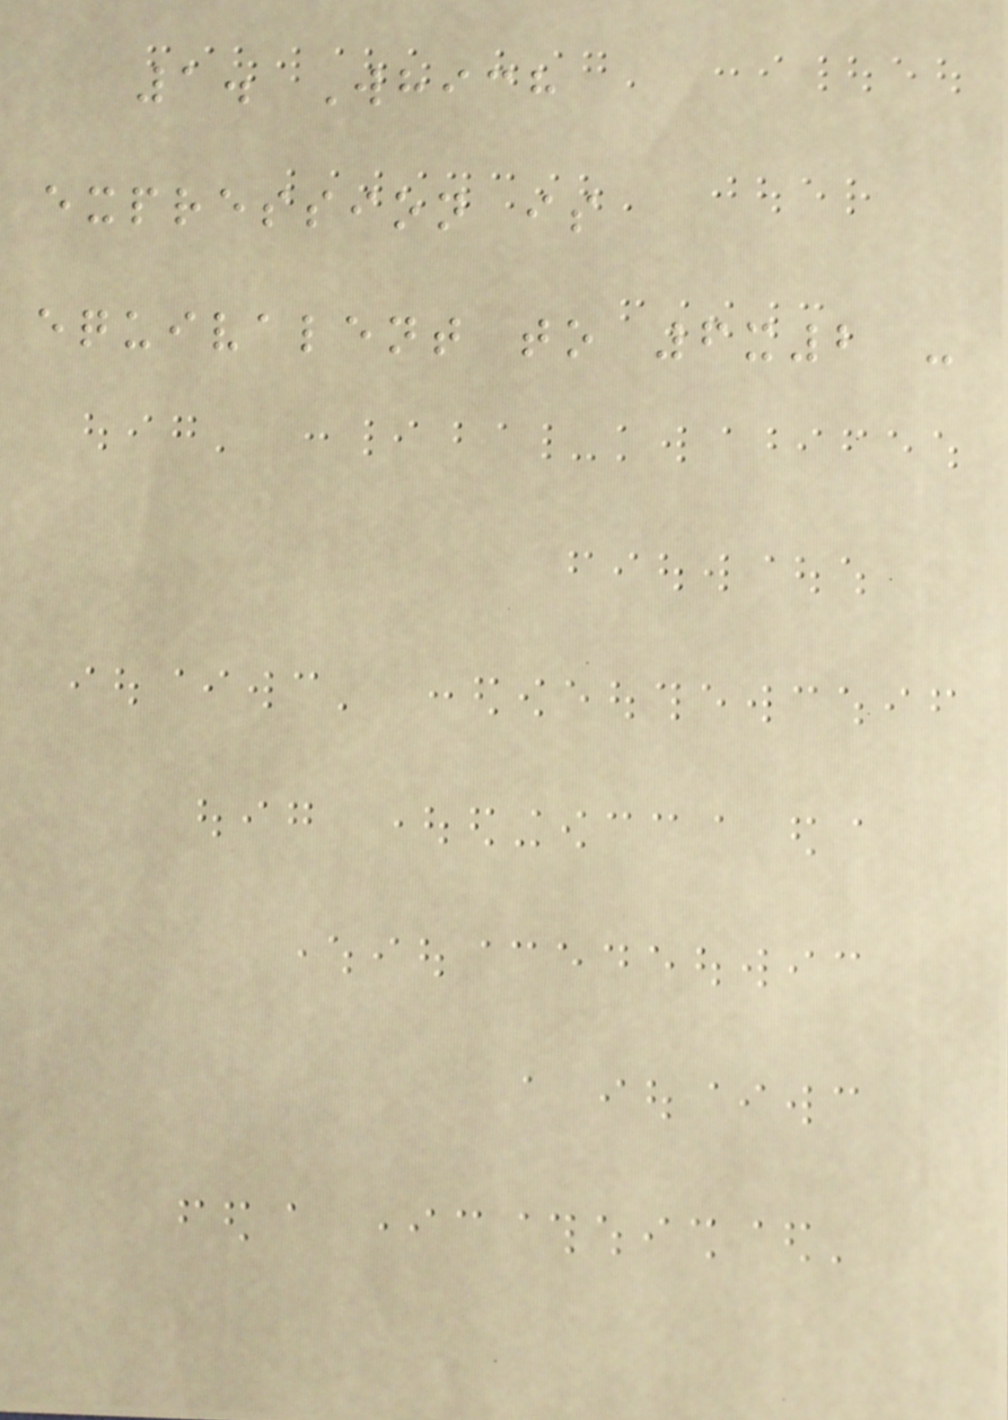1. Which
expression is
equivalent to 6x2 -
